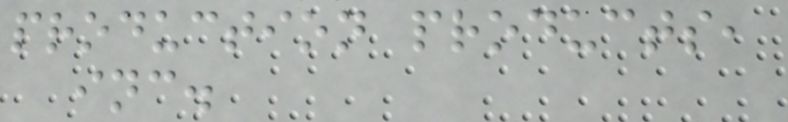production products,
inc.
